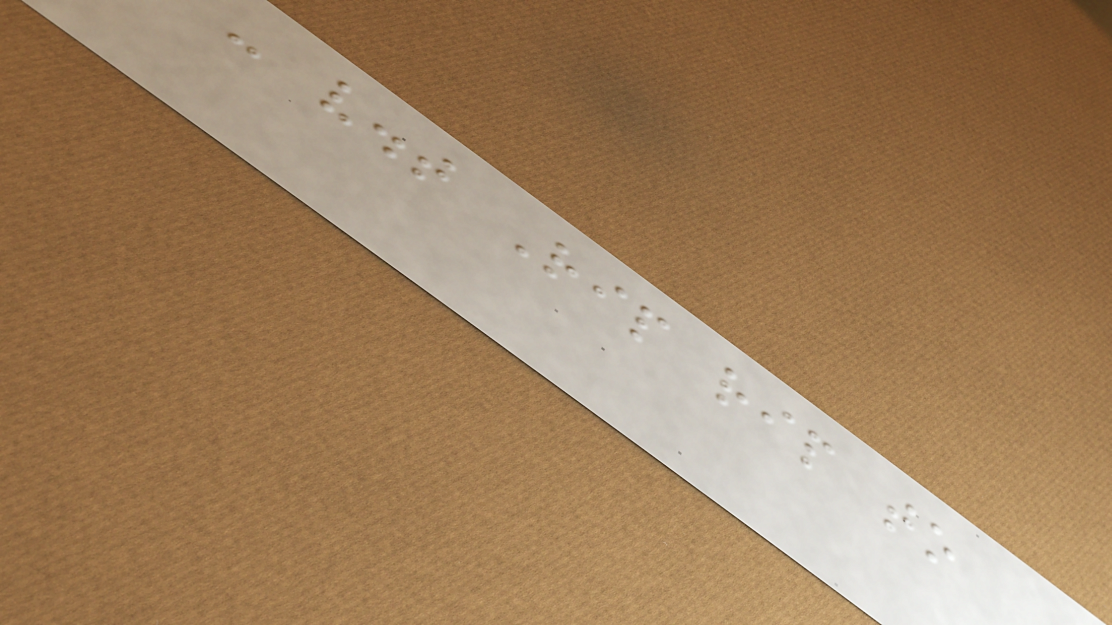- v.t Rip rip to
